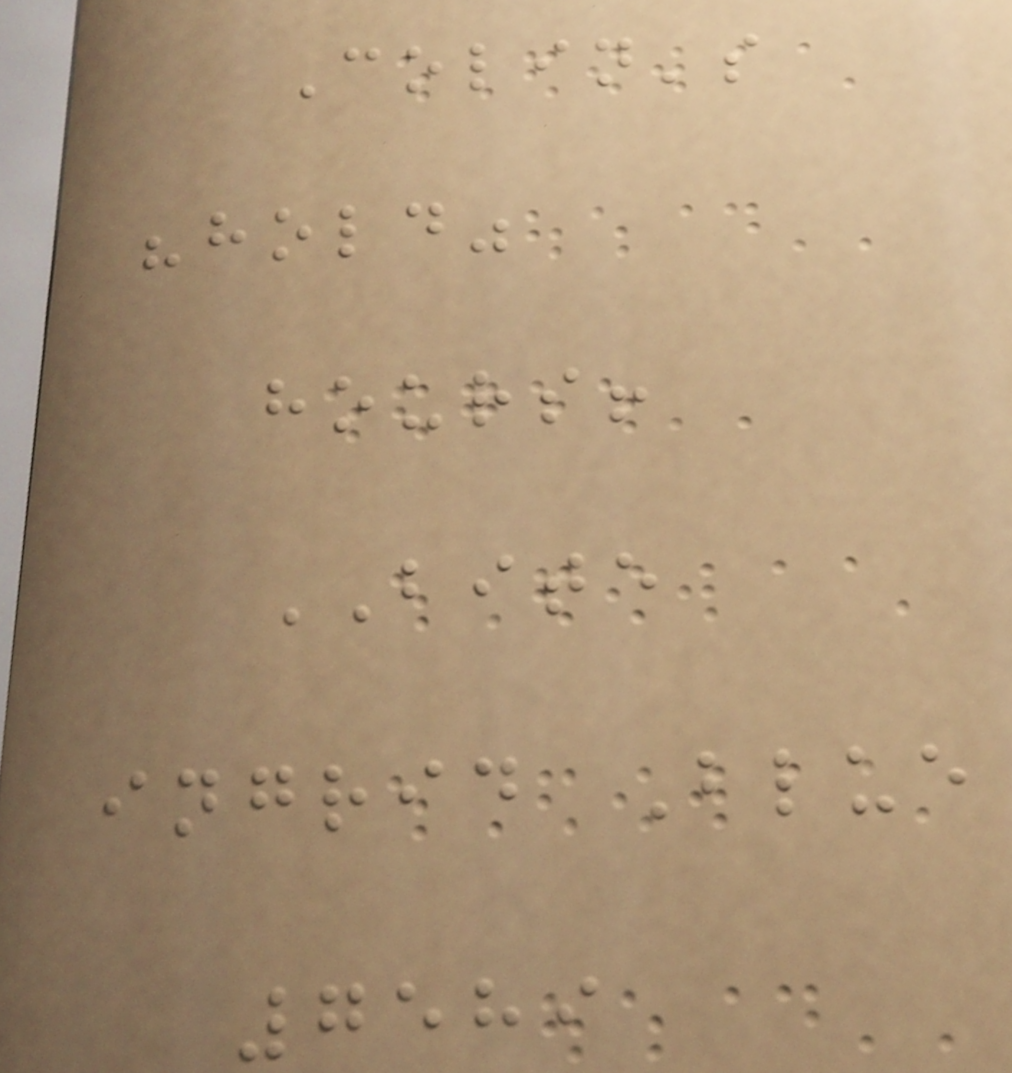Colin's
"hold"
hours!
BITE
ingrid Blue
7589
